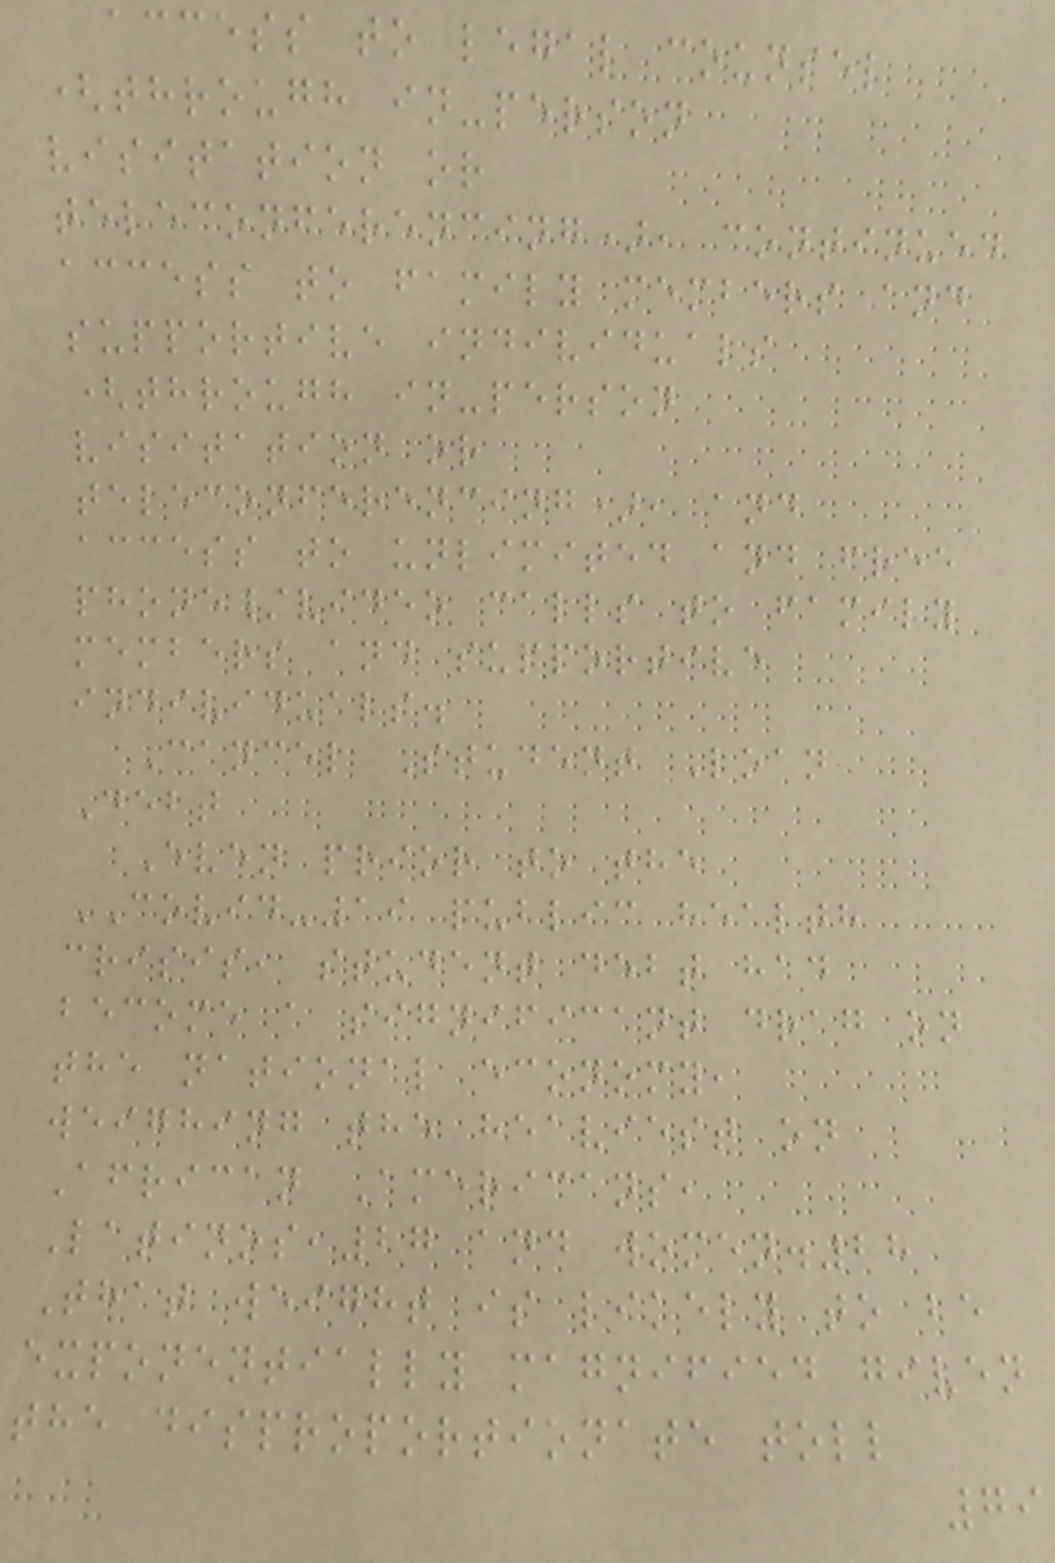access to legal counsel
(through in-person
visitation or
teleconferencing), continued
access to family members and
supportive individuals
(through in-person
visitation or
teleconferencing), and
access to unlimited and free
phone/video calls to family
members and supportive
individuals.
Cancel Student Loan
Debt
Even prior to the
COVID-19 public health
crisis, student debt had
become a significant drag on
the national economy,
weighing the heaviest on
African Americans,
Latinos,27 and women.28
That weight is likely to be
exponentially magnified given
the disproportionate toll
79
